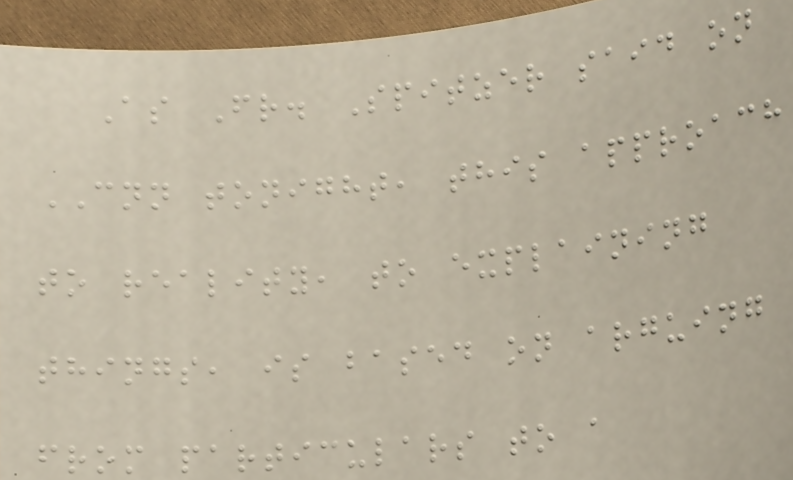As Fr. Spitzer said on
CNN tonight, this approach
to reality, to explaining
things, is based on arguing
from particulars to a
